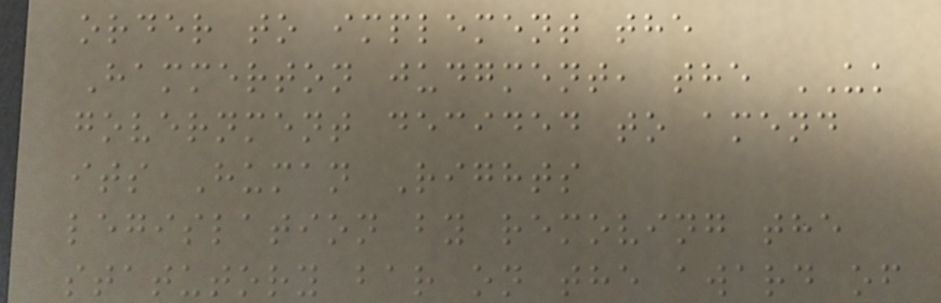order to implement the
Hammerton judgment, the UK
government decided to amend
its Human Rights
legislation by removing the
statutory bar on the award of
